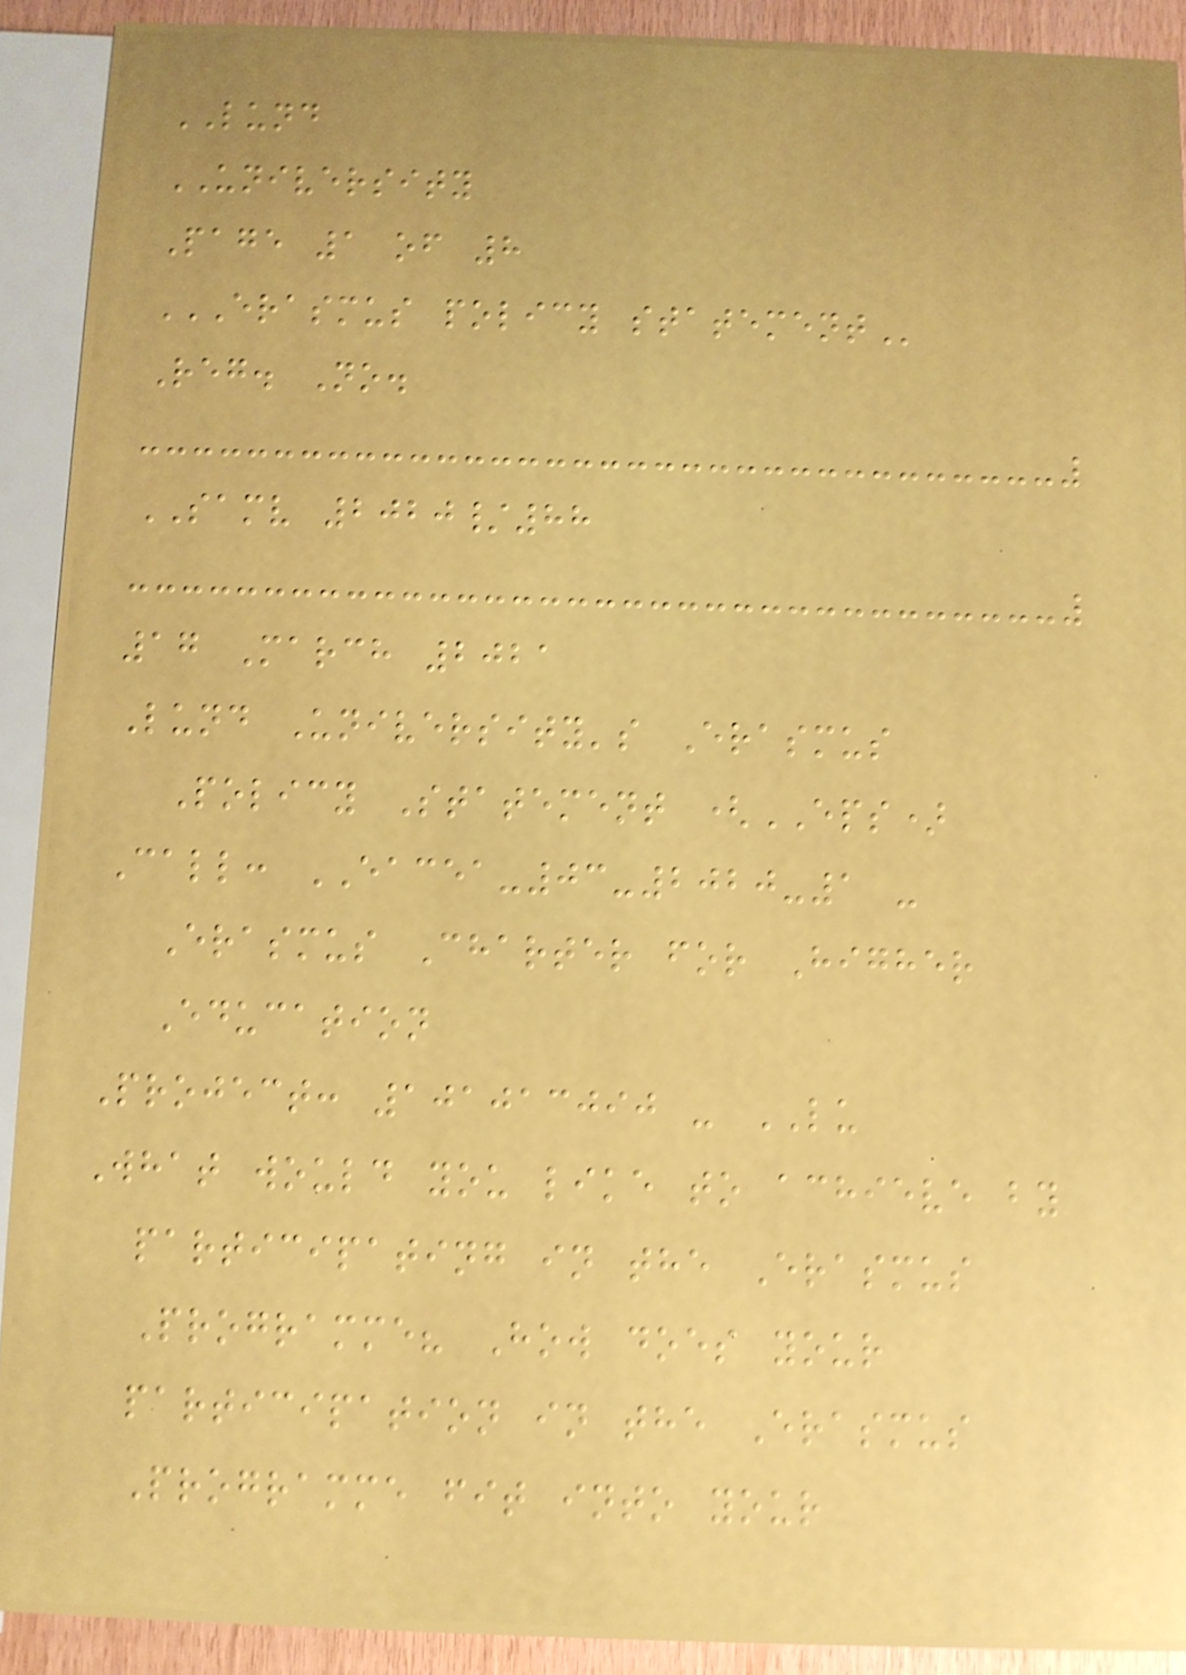LUND
UNIVERSITY
Page 1 of 8
ERASMUS POLICY STATEMENT
Reg. No.
SAMV 2020/88
17 March 2021
Lund University's Erasmus
Policy Statement (EPS)
Call: EACEA-03-2020-1 -
Erasmus Charter for Higher
Education
Project: 101013090 - LU
What would you like to achieve by
participating in the Erasmus
Programme? How does your
participation in the Erasmus
Programme fit into your
